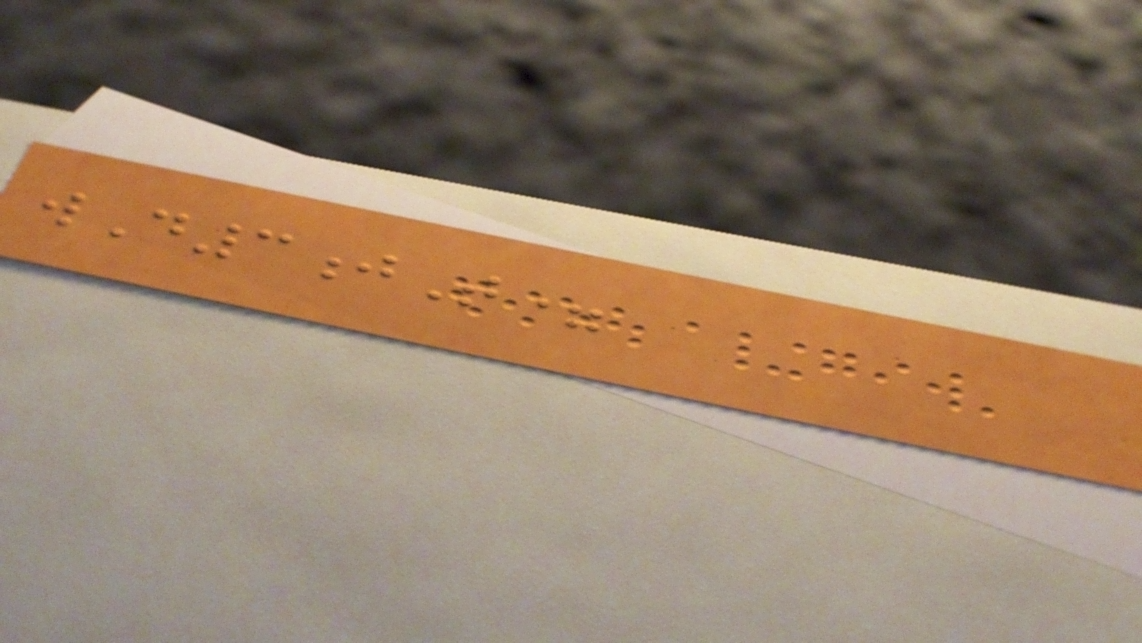wD3jT=
